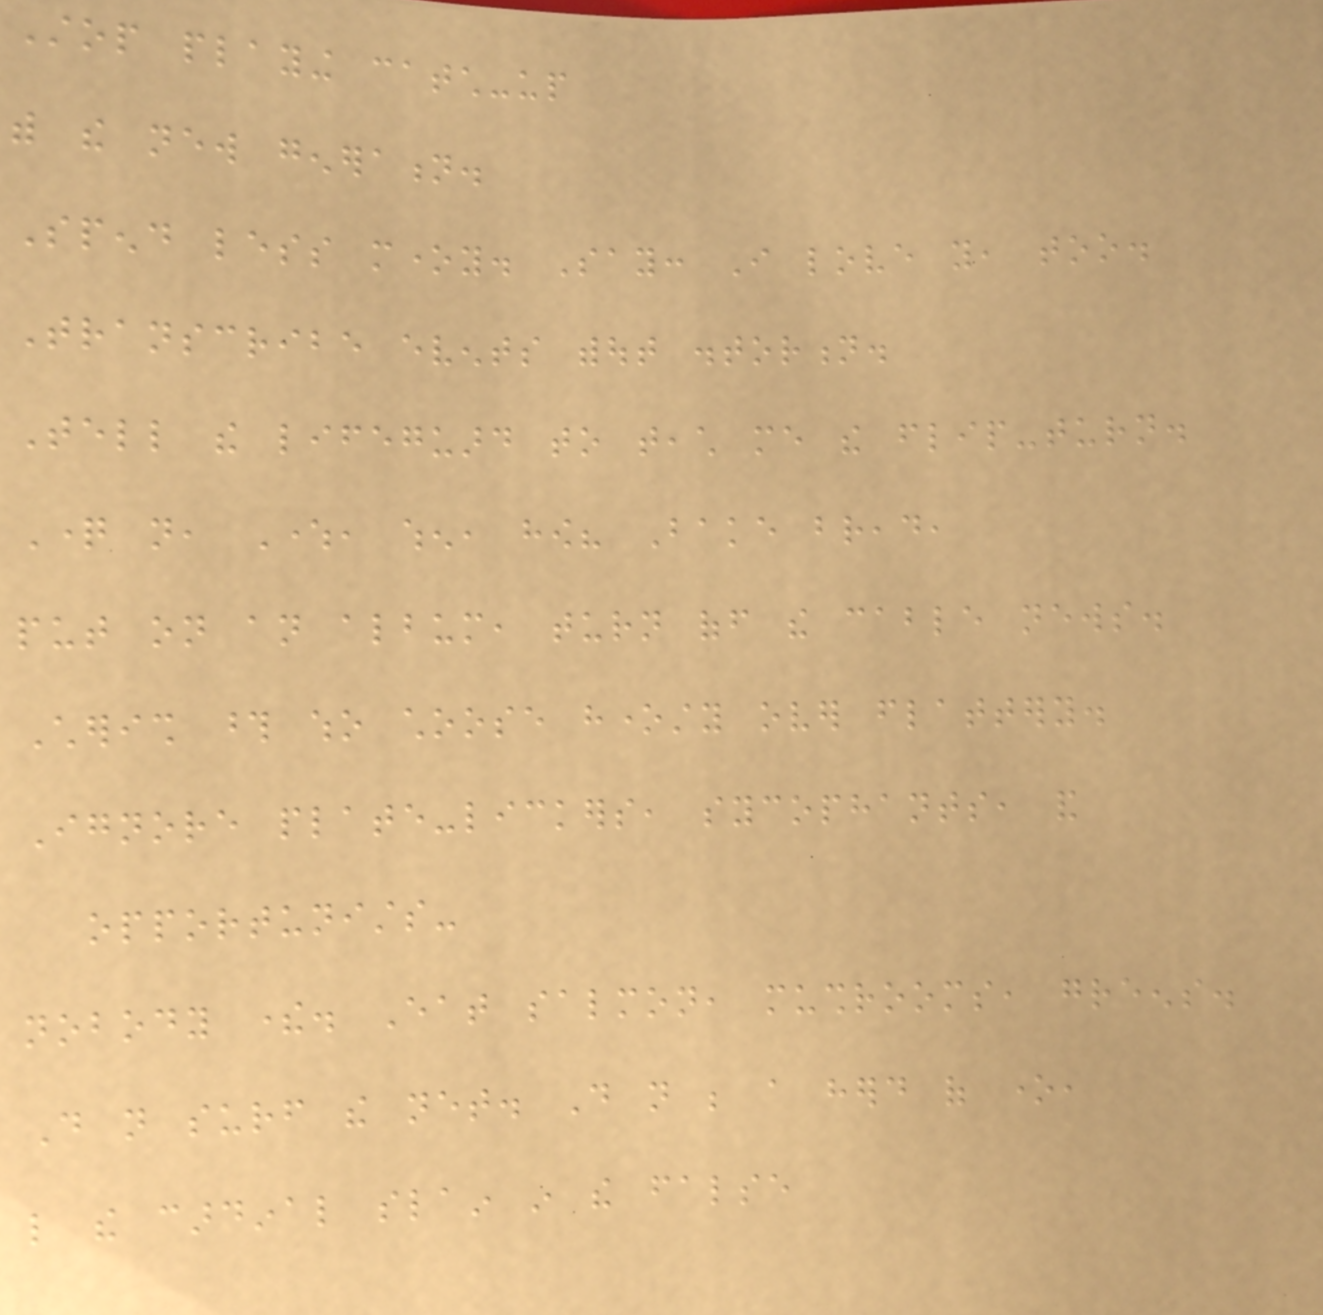Stop playing catch-up
with the new generation.
Spend less money. Say: I love you, too.
Transcribe events without distortion.
Tell the lifeguard to teach me the flip-turn.
Question not, Where, when, how? Bake bread,
put on an album, turn off the cable news.
Cherish those who choose honesty over flattery.
Ignore plate-lickers, sycophants, and
opportunists-
nobody there. Eat salmon, mushrooms, greens.
Do not surf the net. Do not be a herd of one,
like the cardinal slain in the false
